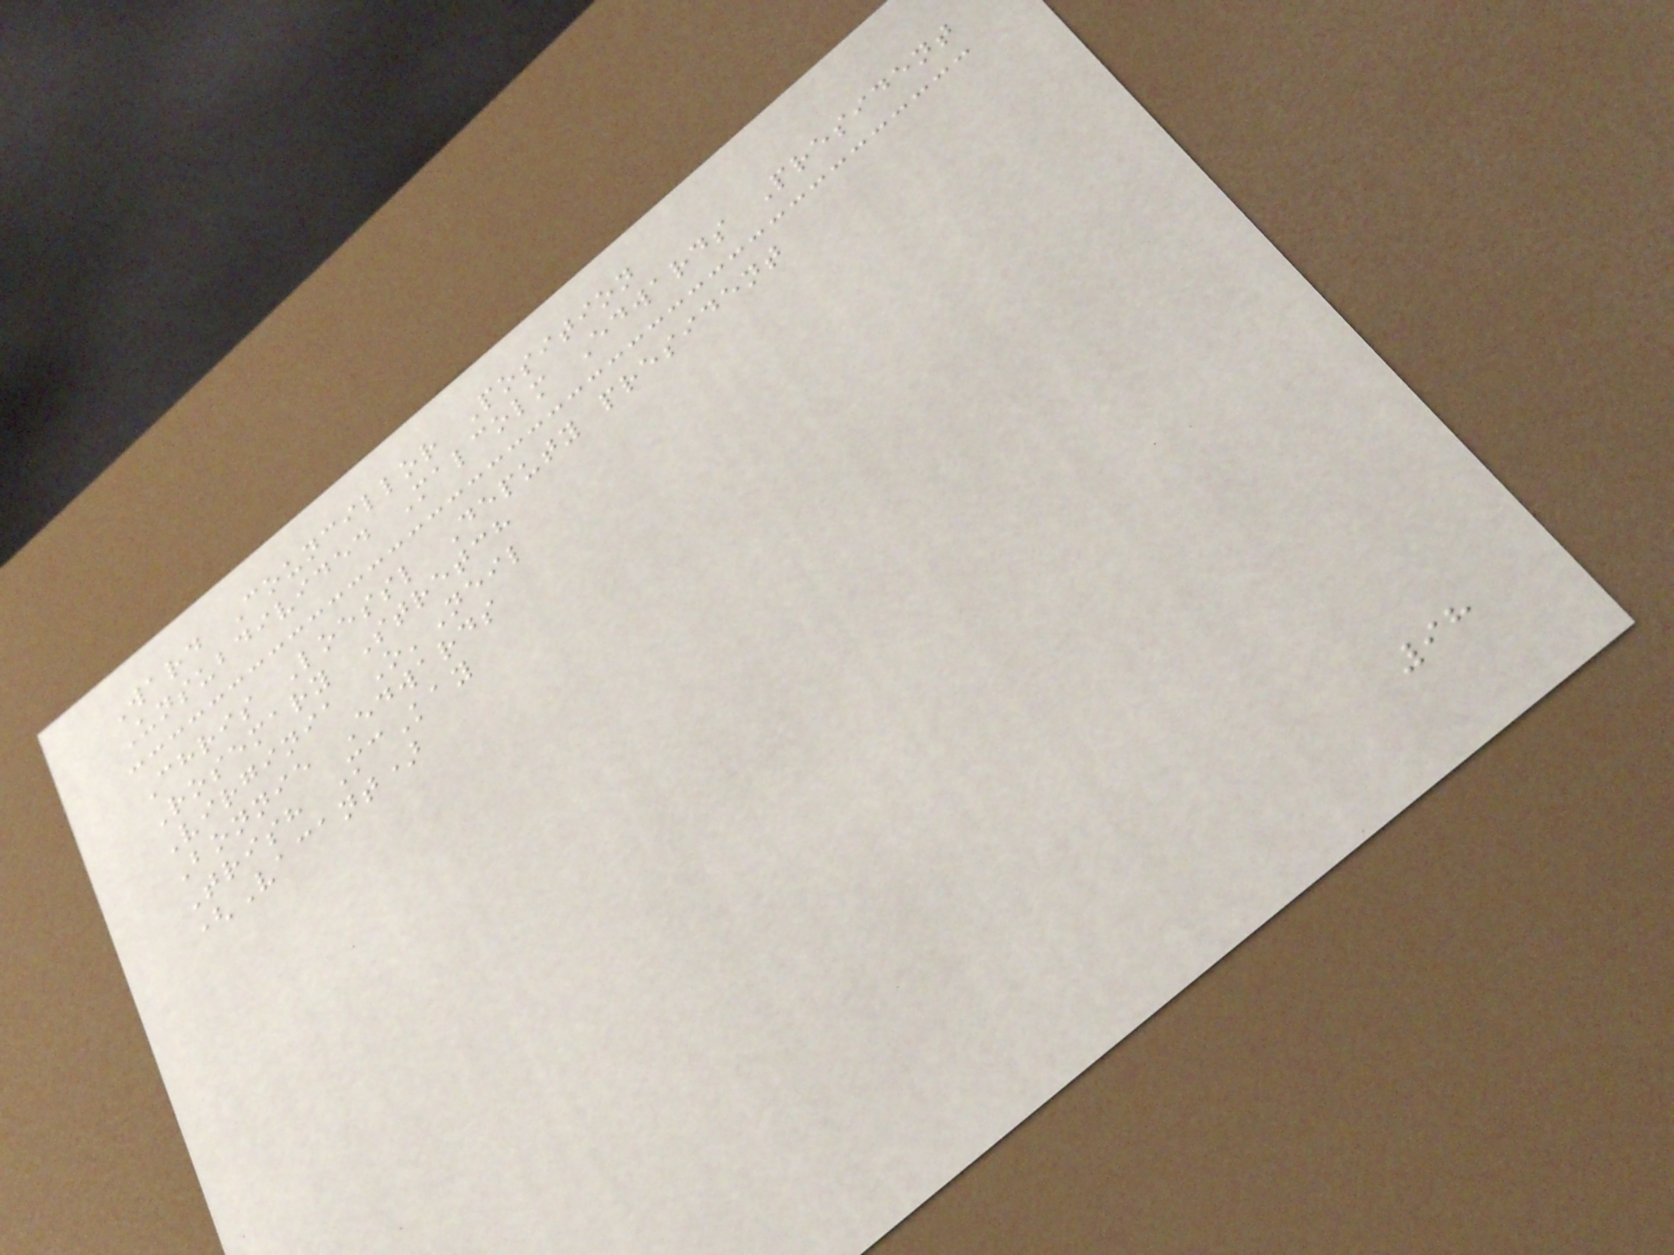Ward Councillor Position
Unsubdivided Malcolm Edwards President
Chris Loessl Deputy president
Rosemary Stretch
Virginia O'Neil
Bonnie Edwards
Trish McKay
(Vacant)
98
